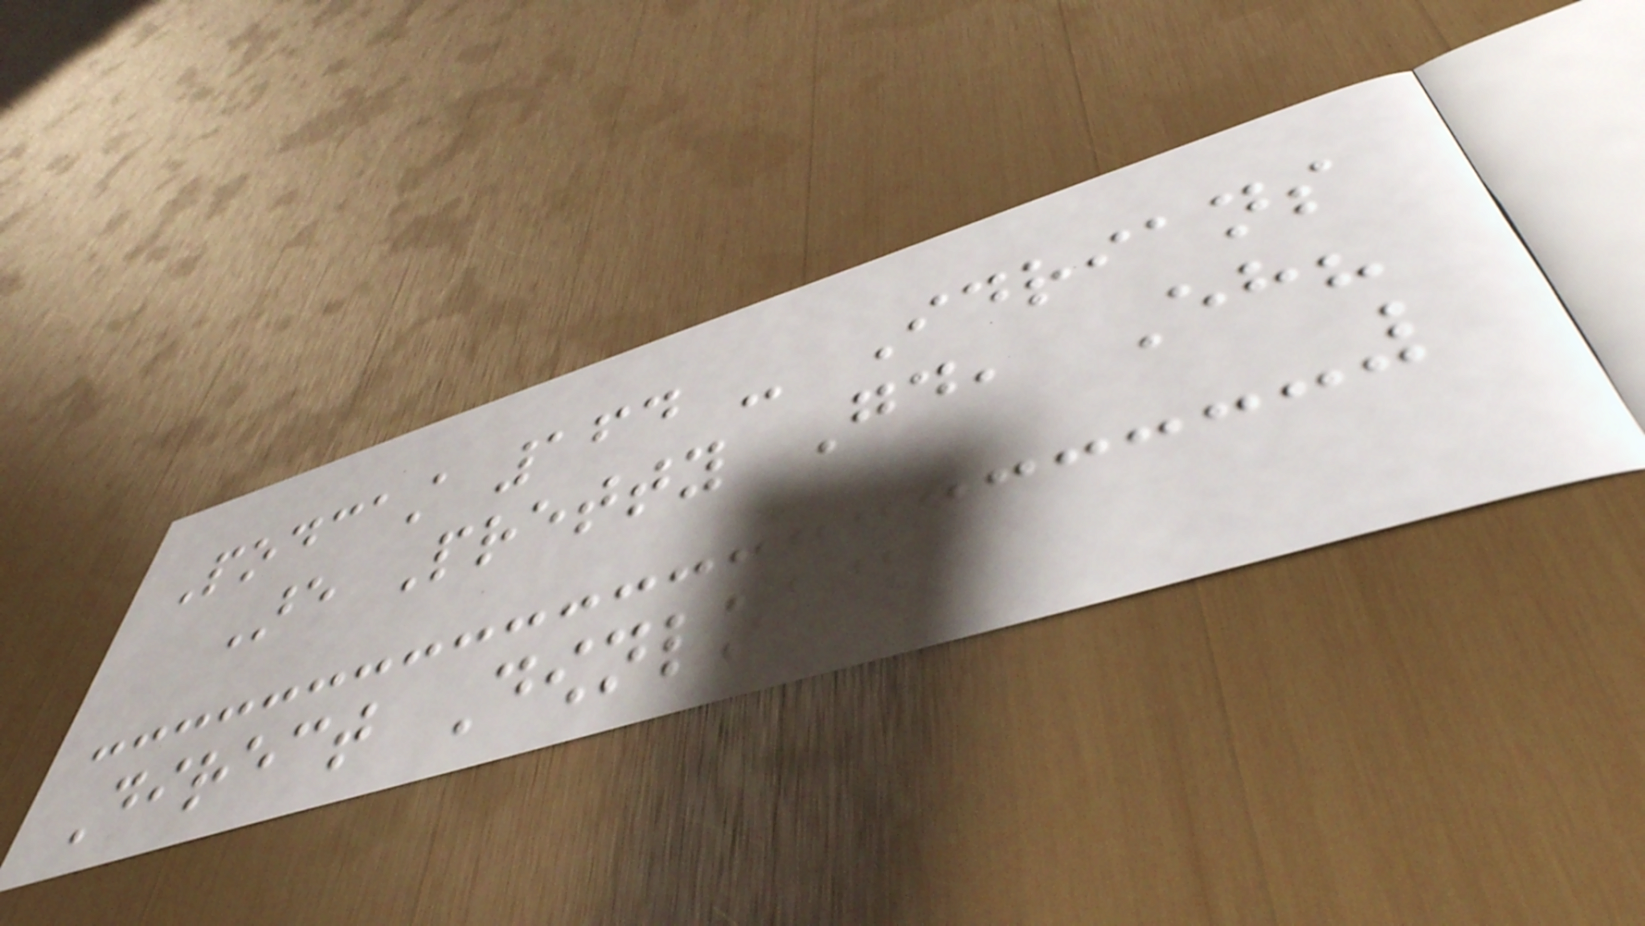Podcast 164 - Idrians
Are Pretty Good, Eh?
Direct Download
